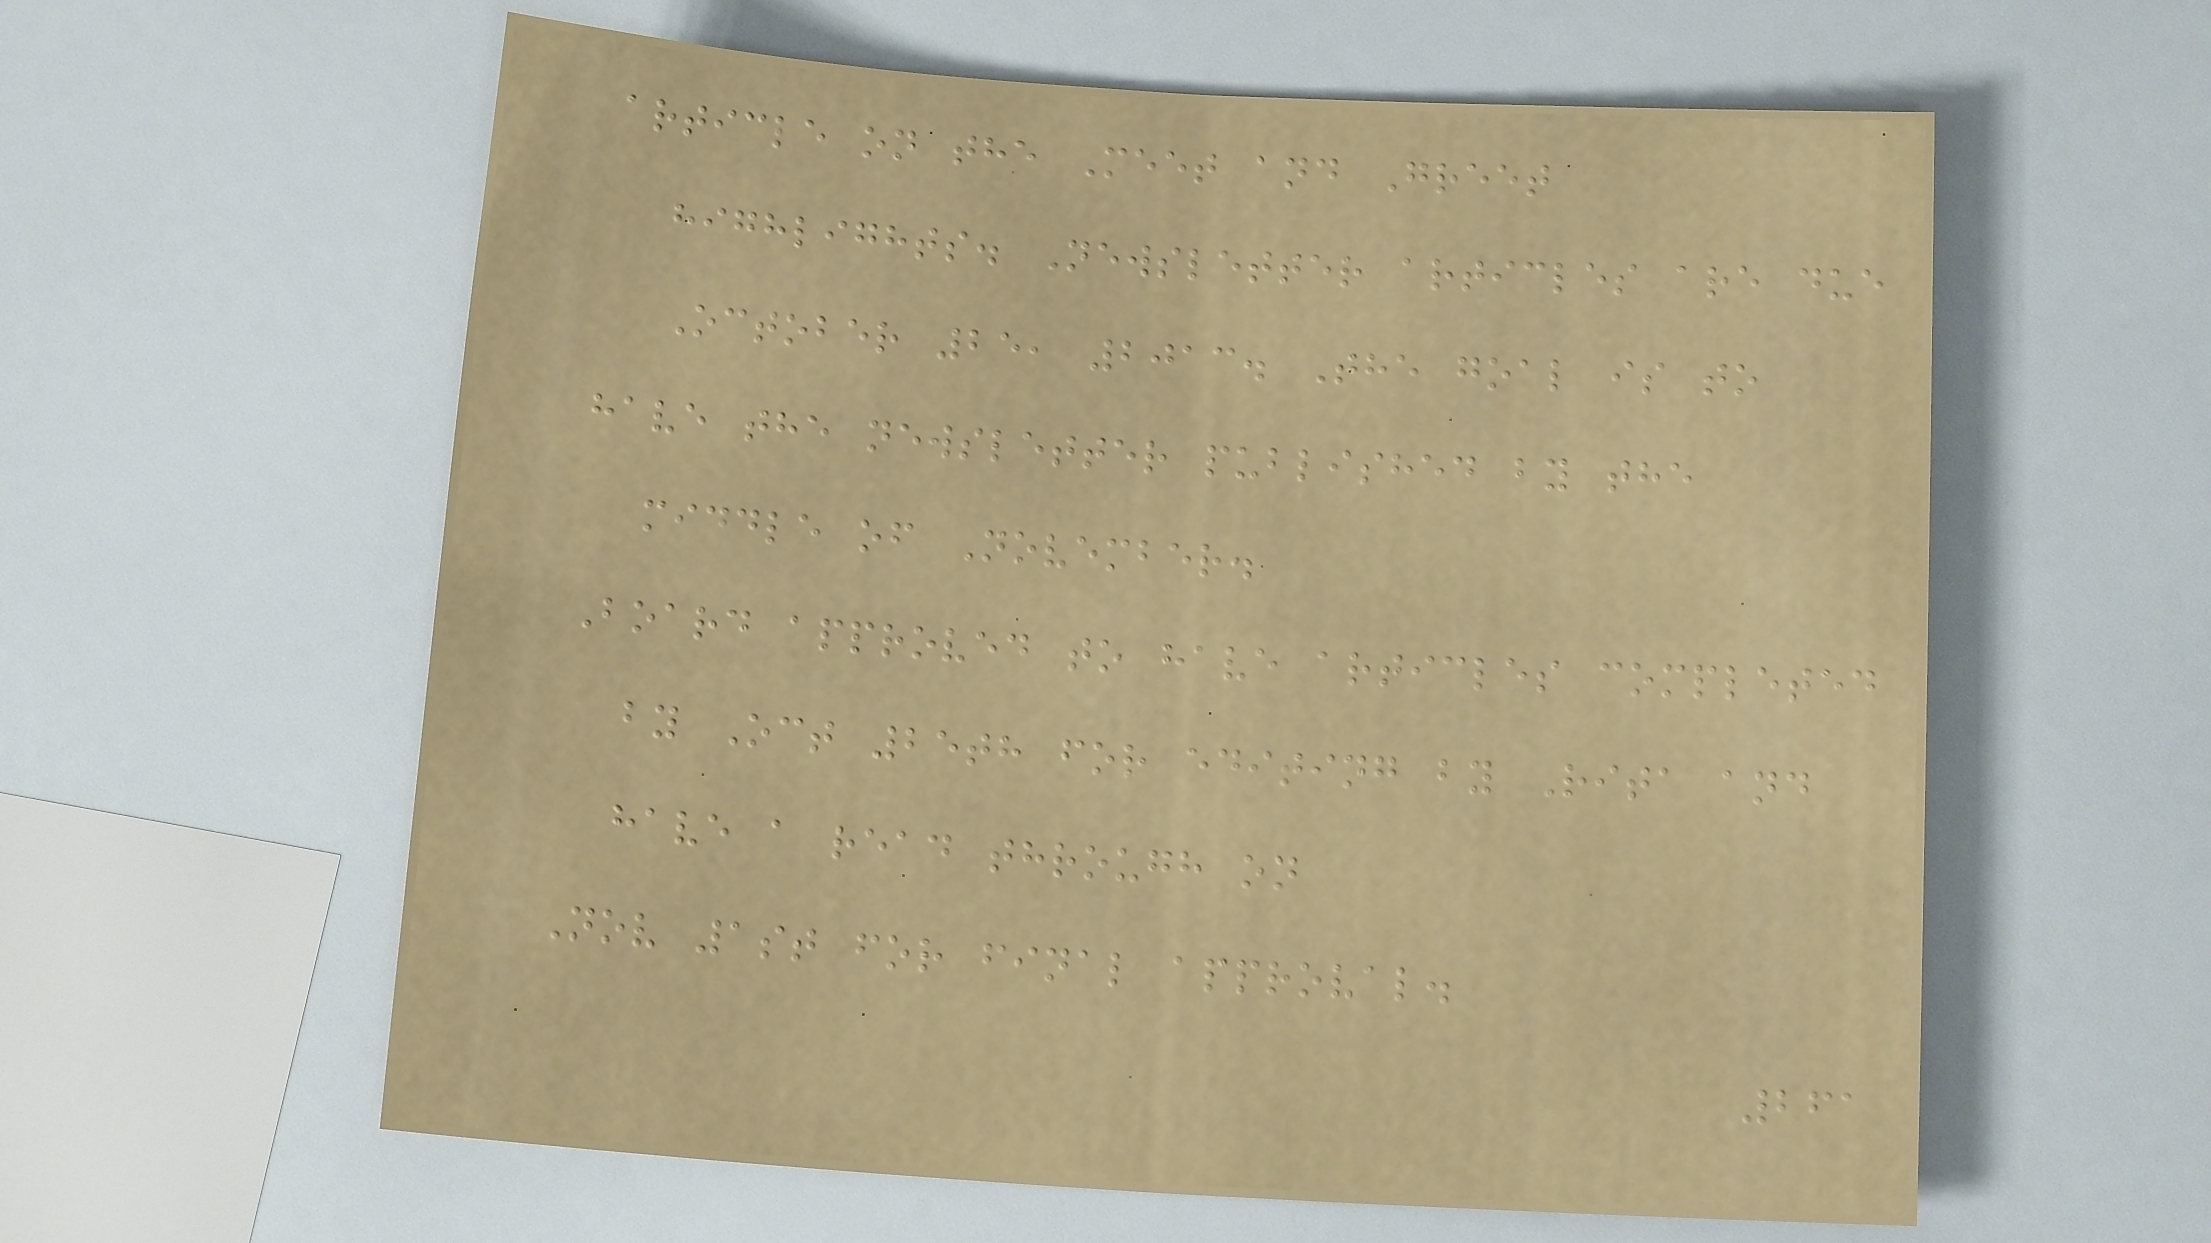article on the Meet and Greet
highlights. Newsletter articles are due
October 25, 2013. The goal is to
have the newsletter published by the
middle of November.
Board approved to have articles completed
by Oct 25th for editing by Rita and
have a read through on
Nov 1st for final approval.
261
